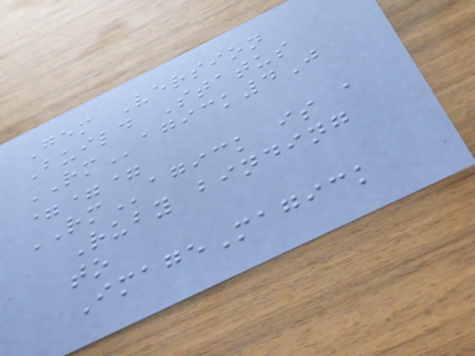Gem Version
Build Status
RMagick4J
===
RMagick is a
Ruby binding
to
ImageMagick
